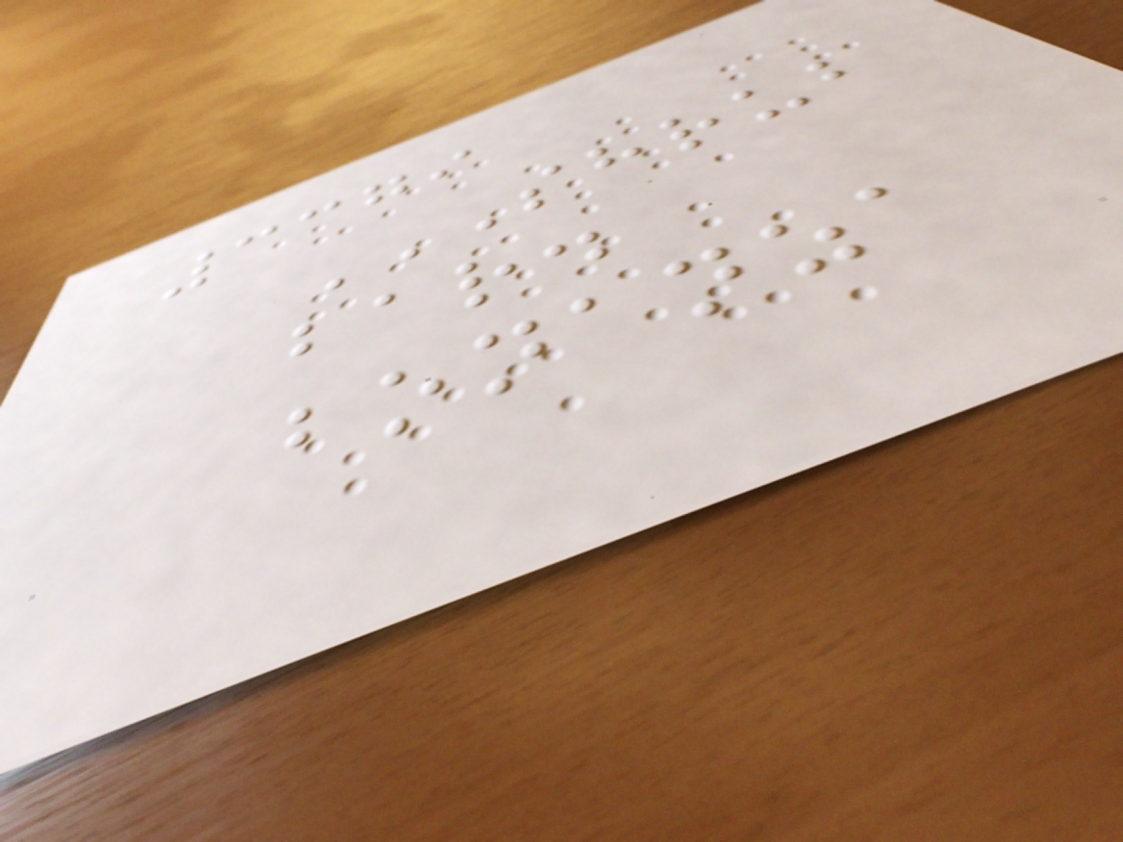3379
SHRUB
BAR.
BONANZA
